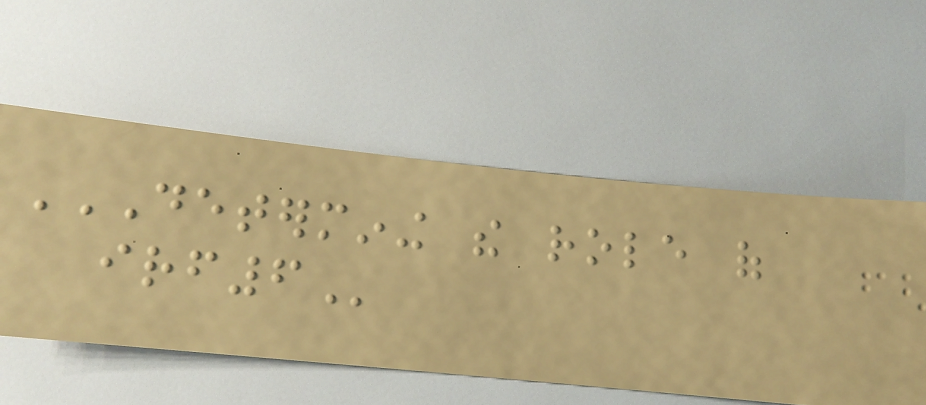DETERMINING THE ROLE OF
IRF6
